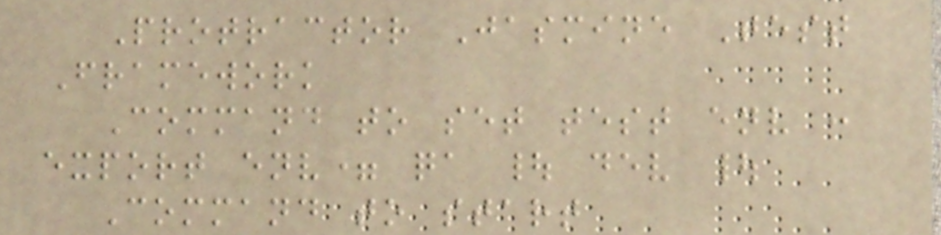Protractor Jasmine Test
Framework
Command to set test env :
export env= qa | dev |
Command to start
